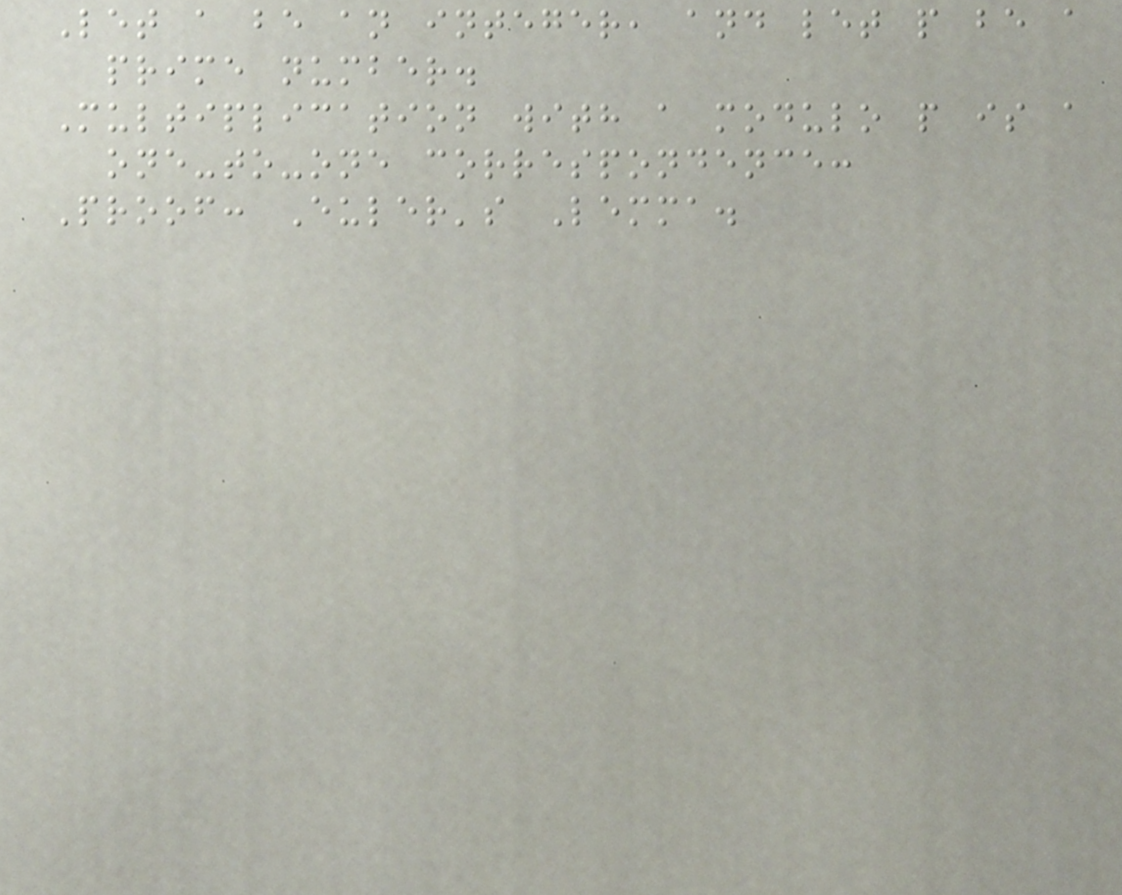Let a be an integer, and let p be a
prime number.
Multiplication with a modulo p is a
one-to-one correspondence:
Proof: Euler's Lemma.
